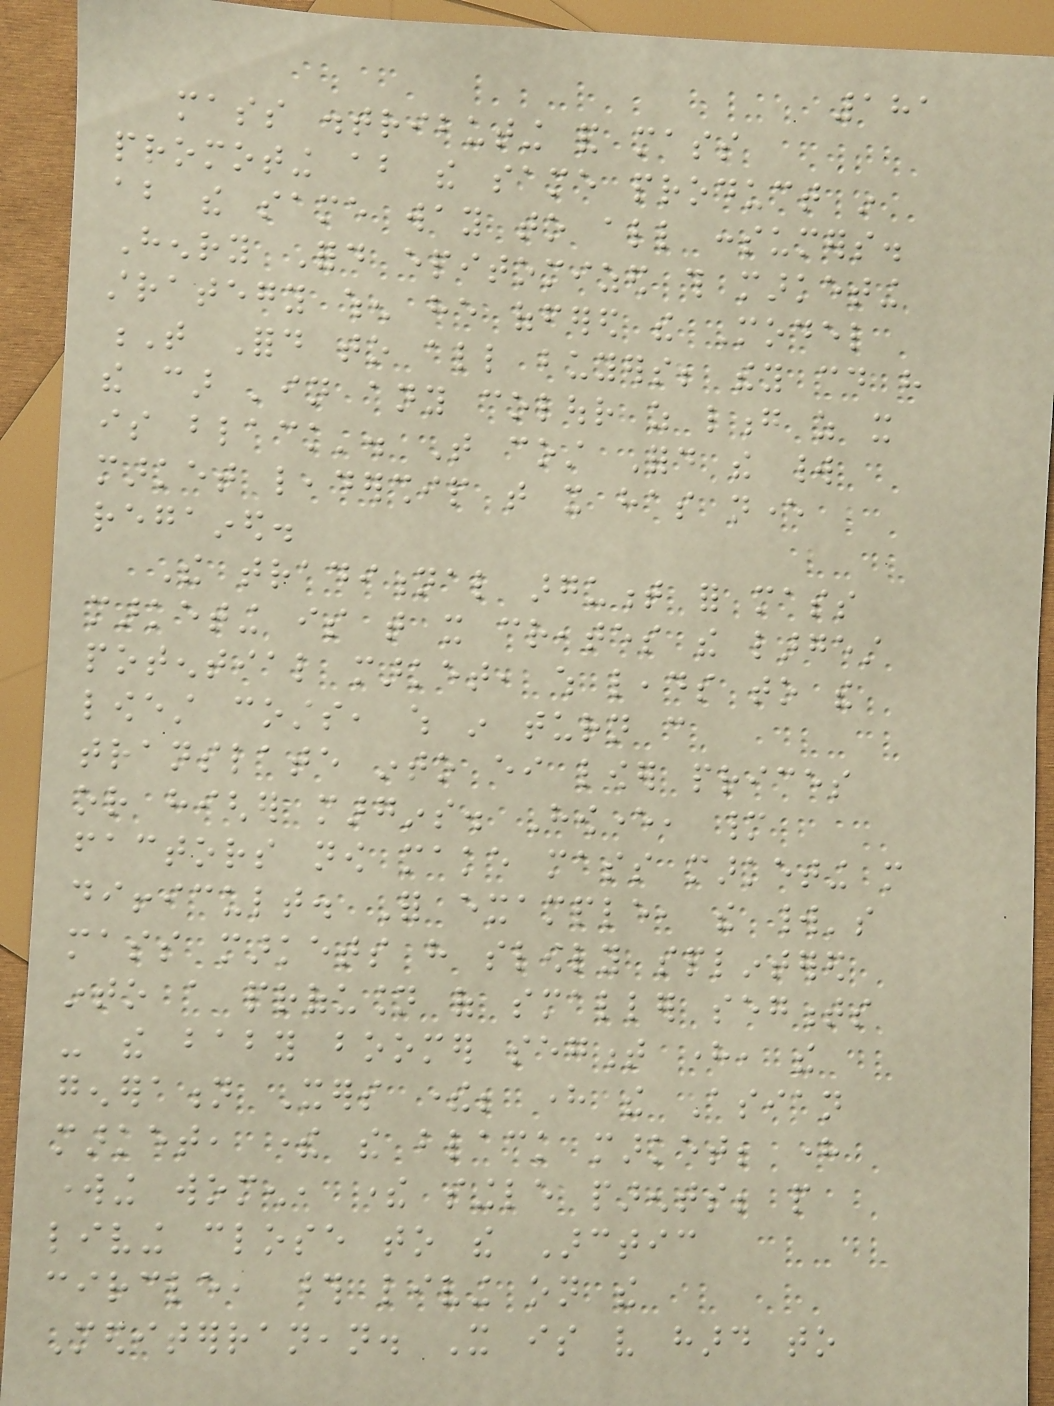181
mass distributing and mass
promoting about the same product in
about the same way to all consumers.
Henry Ford epitomized this marketing
strategy when he offered the Model
T Ford to all buyers; they could have
the car 'in any colour as long as it
is black'. That cost Ford the world
market leadership that it has never
regained.
The traditional argument for mass
marketing is that it creates the largest
potential market, which leads to the
lowest costs, which in turn can
translate into either lower prices
or higher margins. However, many
factors now make mass marketing more
difficult. For example, the world's
mass markets have slowly splintered
into a profusion of smaller segments
- the baby boomer segment here, the
generation Xers there; here the Asian
market, there the black market; here
working women, there single parents; people
living close to the Arctic
circle, those living on the
Mediterranean. It is very hard to
